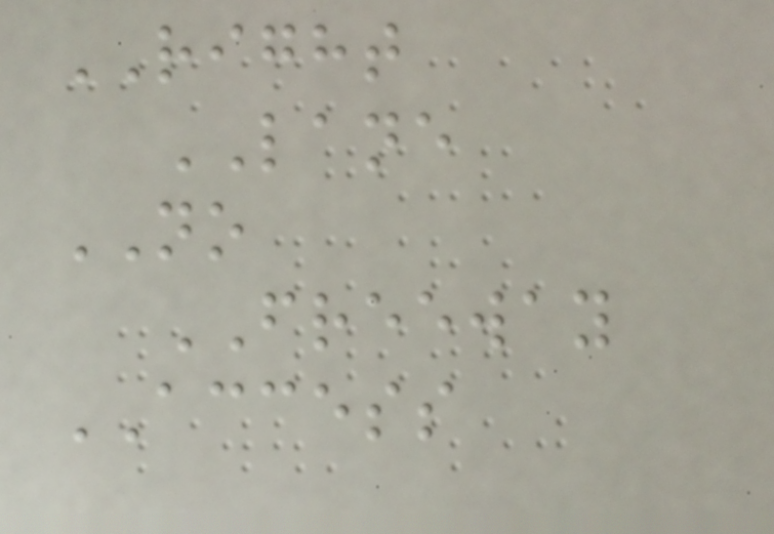RIGHT
LANE
NO
FREEWAY
ACCESS
